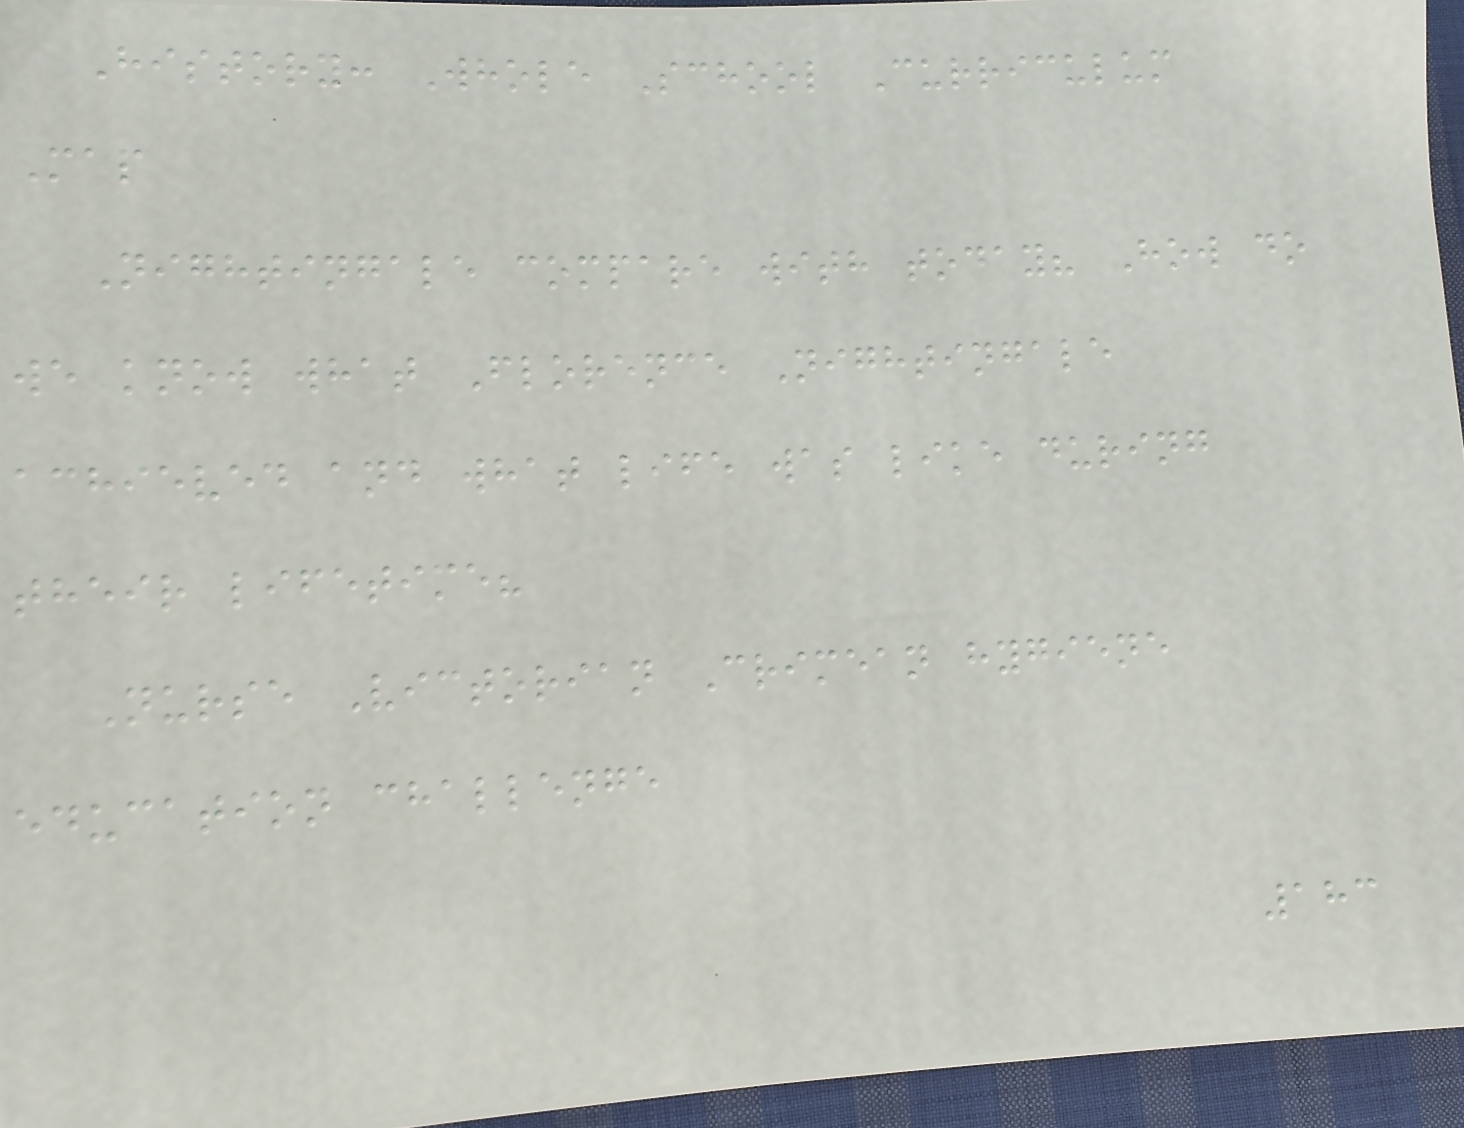History: Whole School Curriculum
Map
Nightingale compare with today? How do
we know what Florence Nightingale
achieved and what life was like during
their lifetime?
Nurse Victorian Crimean hygiene
education challenge
183
